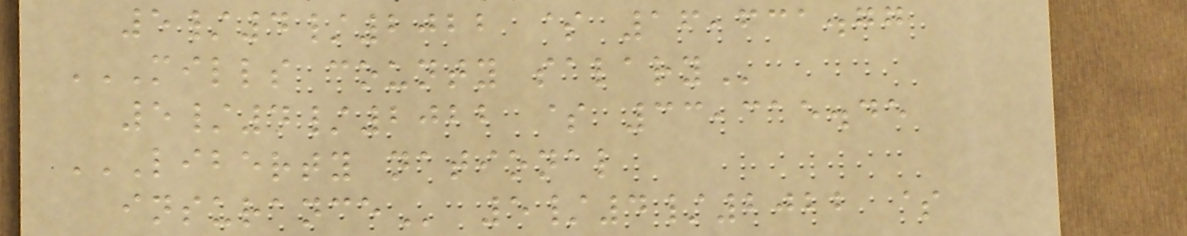5/4/2022 $ 16,631.77
MILLS COUNTY SALARY
5/4/2022 $ 33,315.45
LIBERTY NATIONAL
INSURANCE 5/4/2022 $
